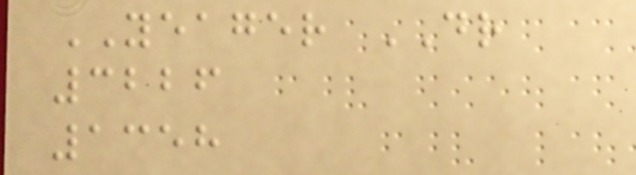YEAGER DR
3226
1358
